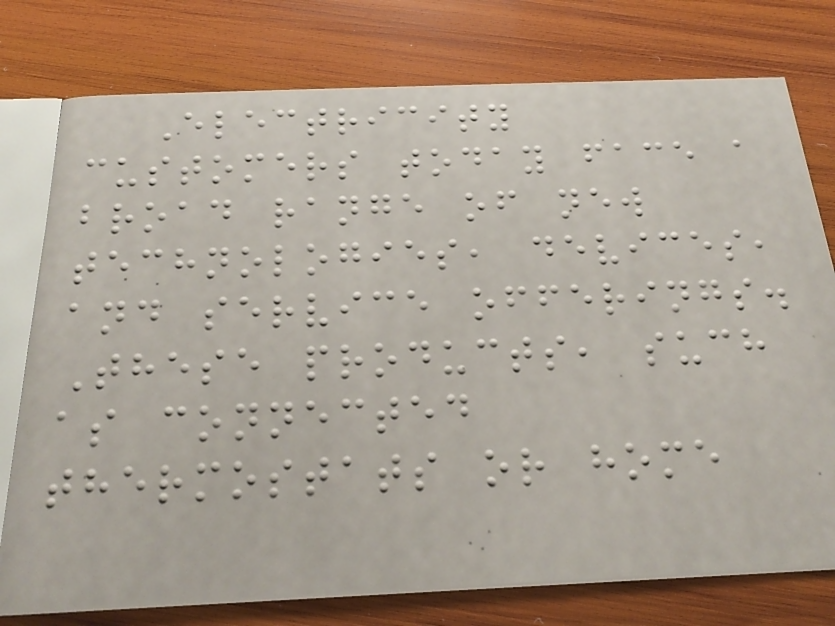Electricity
customers today face a
broad range of new
technologies, devices,
and service offerings.
These products, such
as connected
thermostats or home
